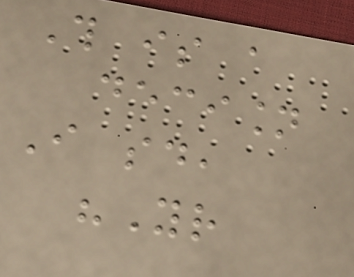This is a
decision
I said,
"Your
